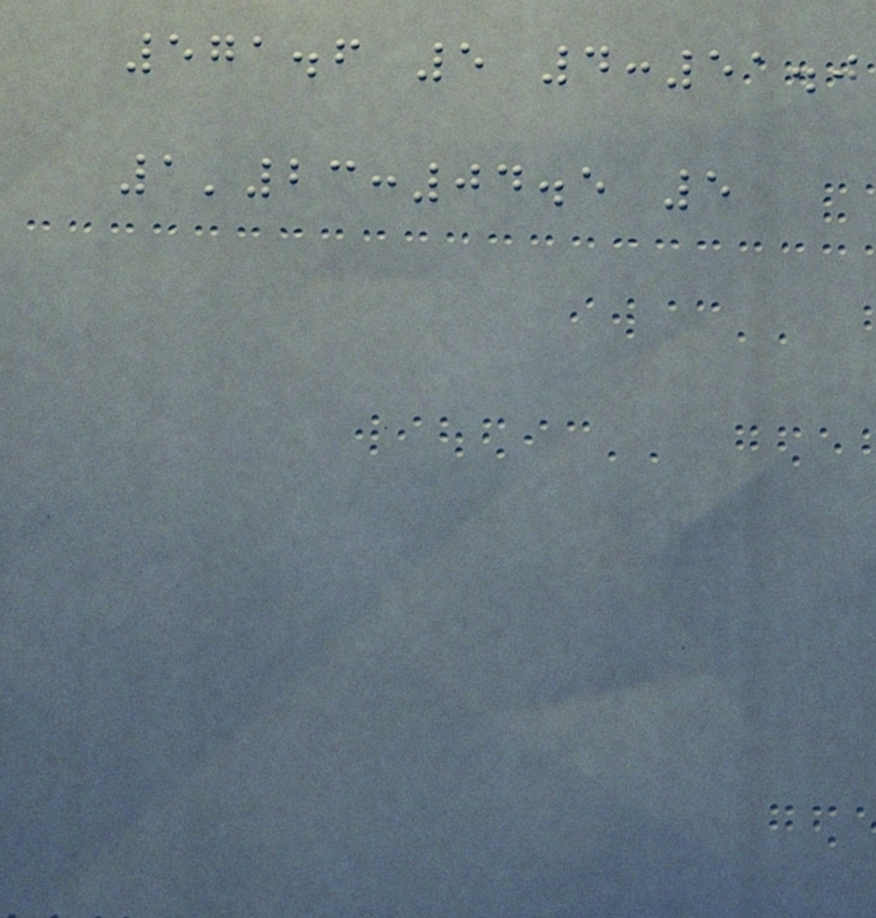571.6 5 4:51.0
1'23:04.5 5
